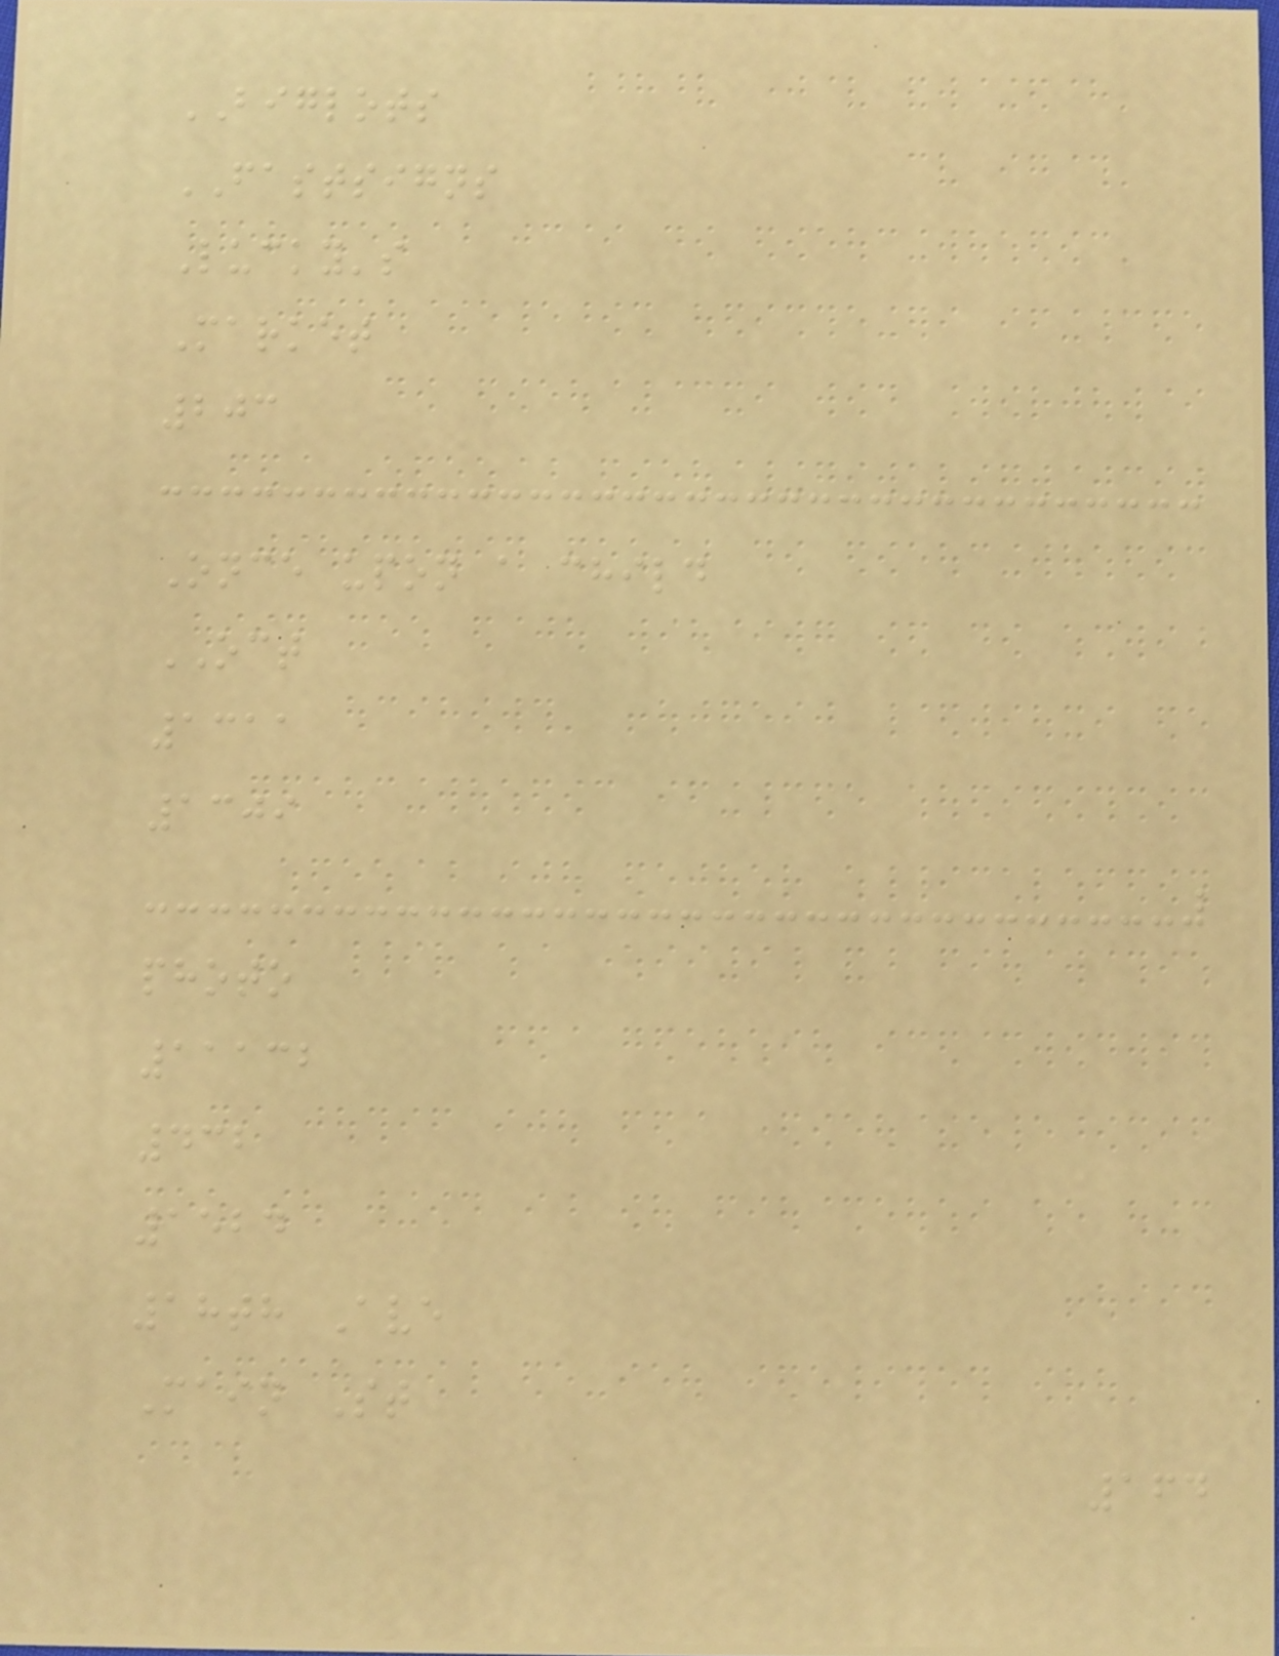BIGLOTS
FASTSIGNS
Lucky's
Market
203
Once upon a child
OCT
1311
1309
photo
11132
432
1524
18th Ave
Main St
164
